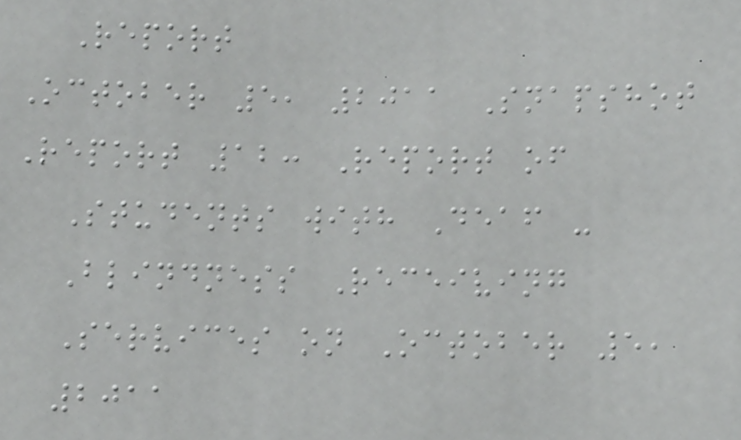Report
October 5, 2011 Snapshot
Report 12: Report of
Students with Deaf -
Blindness Receiving
Services on October 5,
2011
